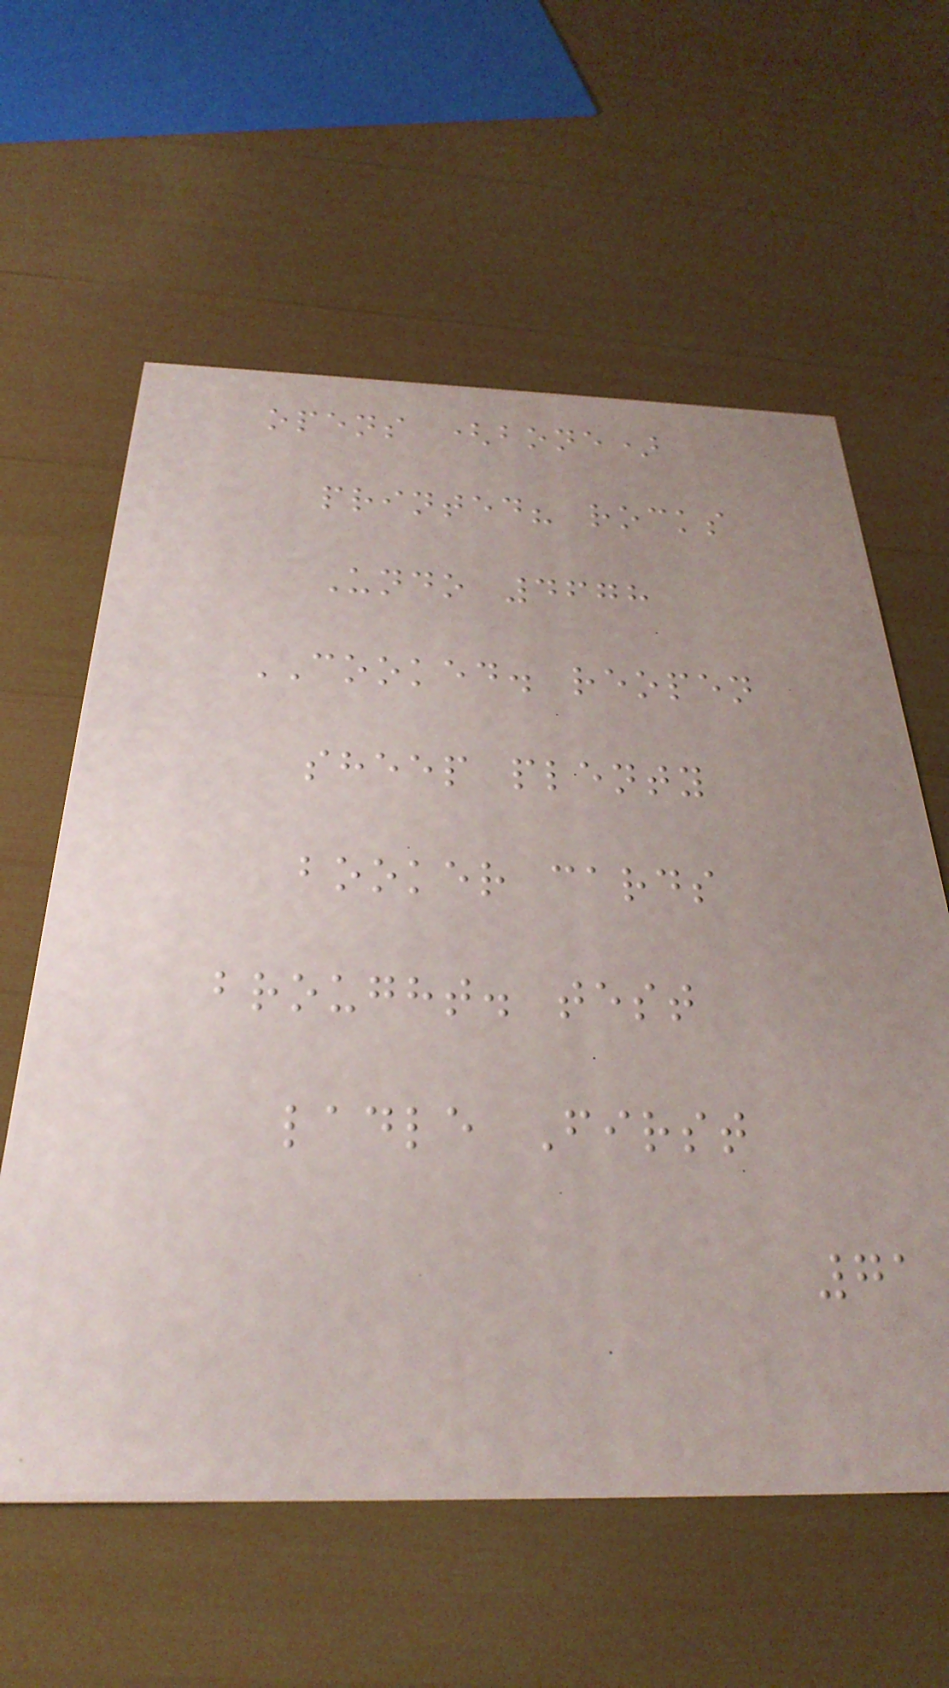opens (bone)
printed? rocks
Undo 4678
COOKED. reopen
sheep plenty
booker cards
brought. test
ladle First
71
